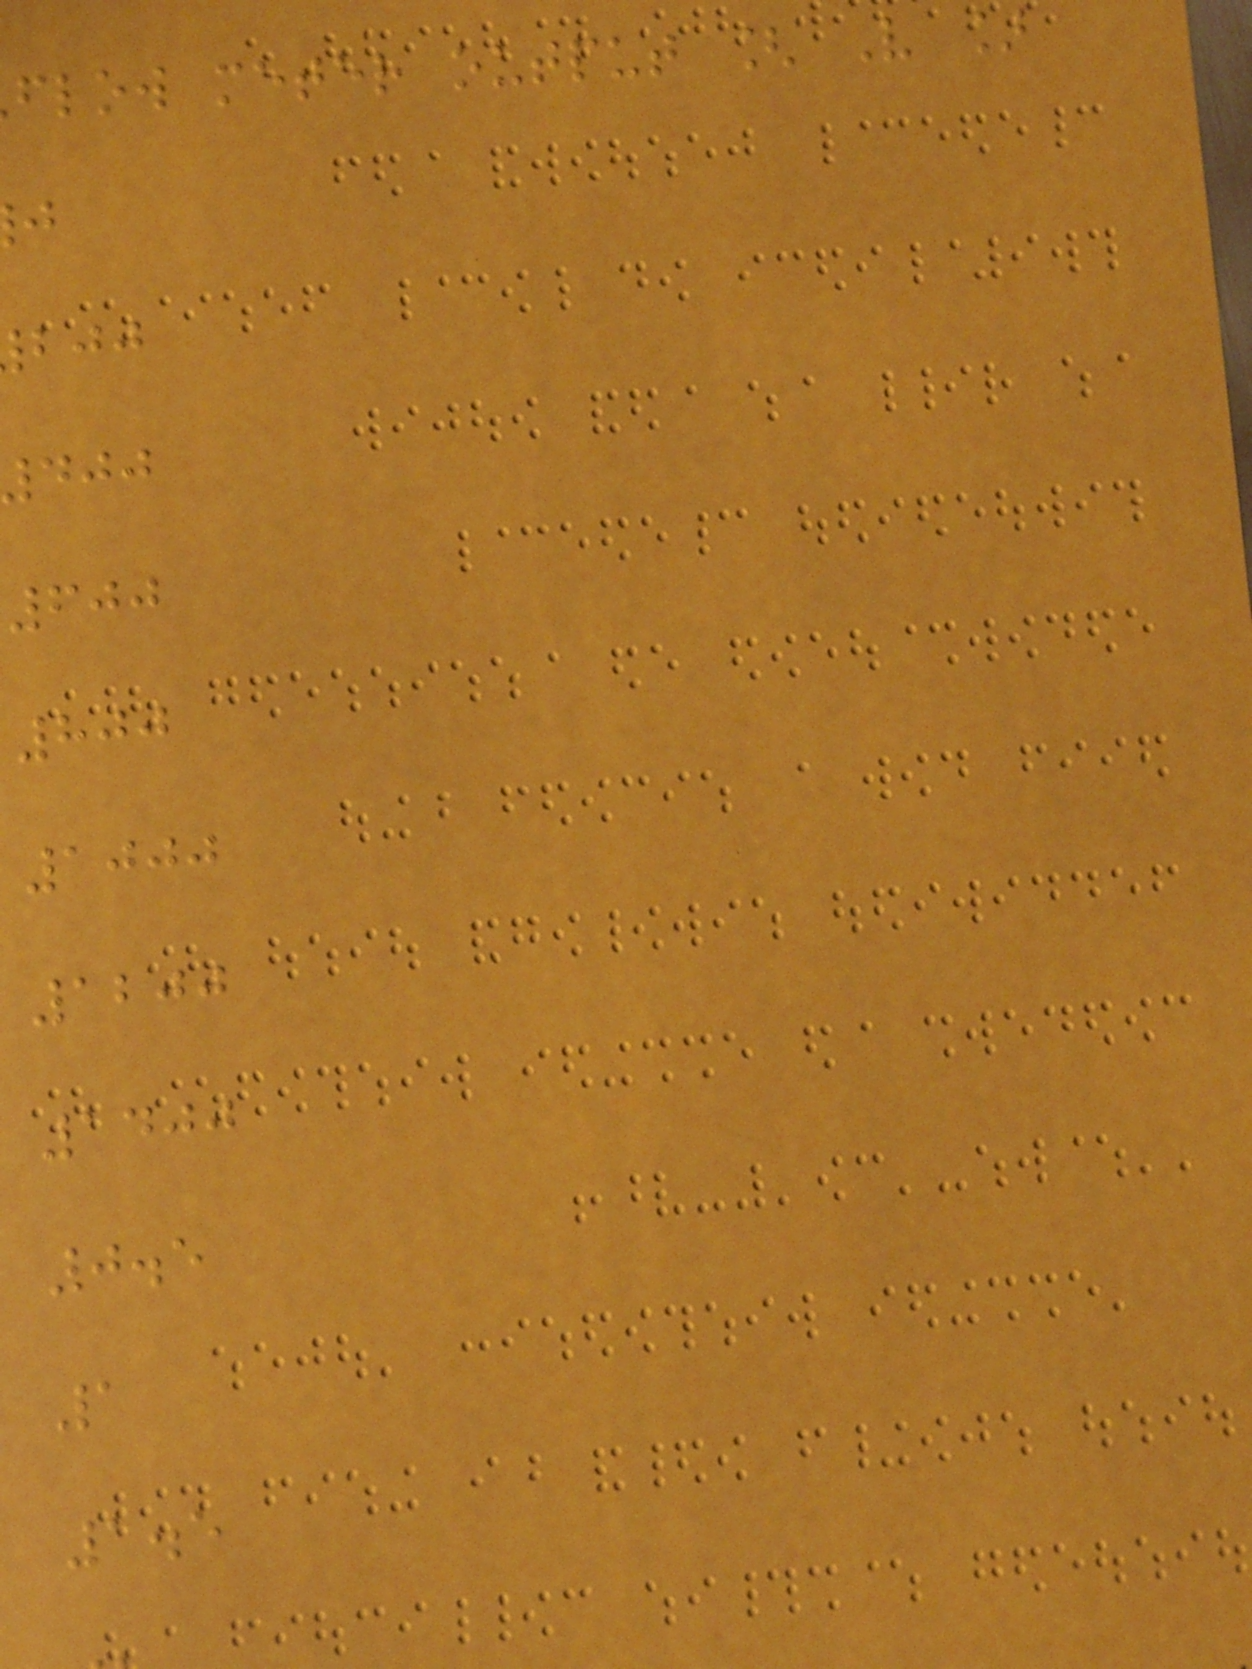flow meter output [ V ]
600
800
1000
1200
1400
0.5
1
1.5
